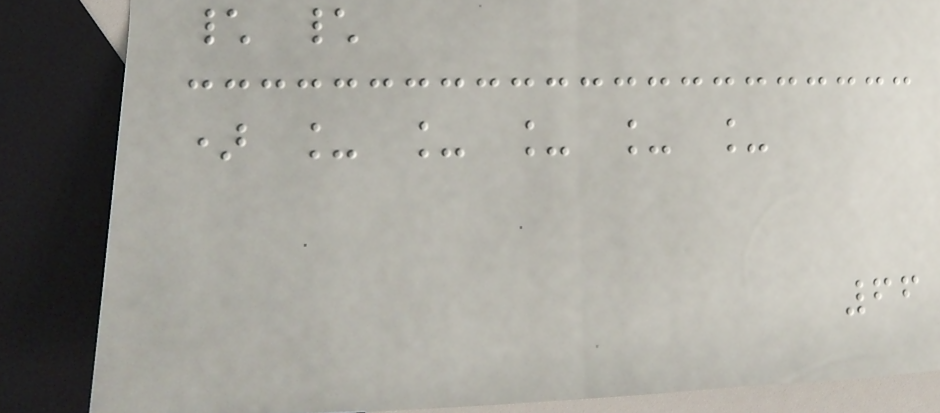\ \
) _ _ _ _ _
66
